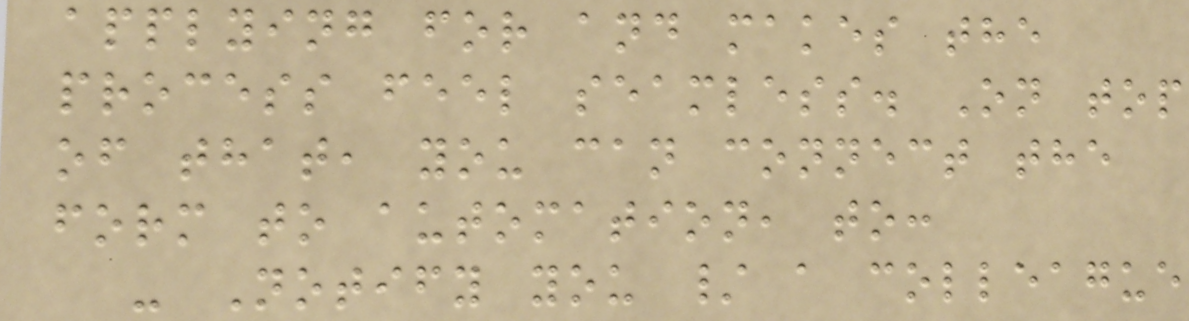applying for and makes the
process feel seamless. On top
of that, you can connect the
form to automation, to:
- Notify you / a colleague
